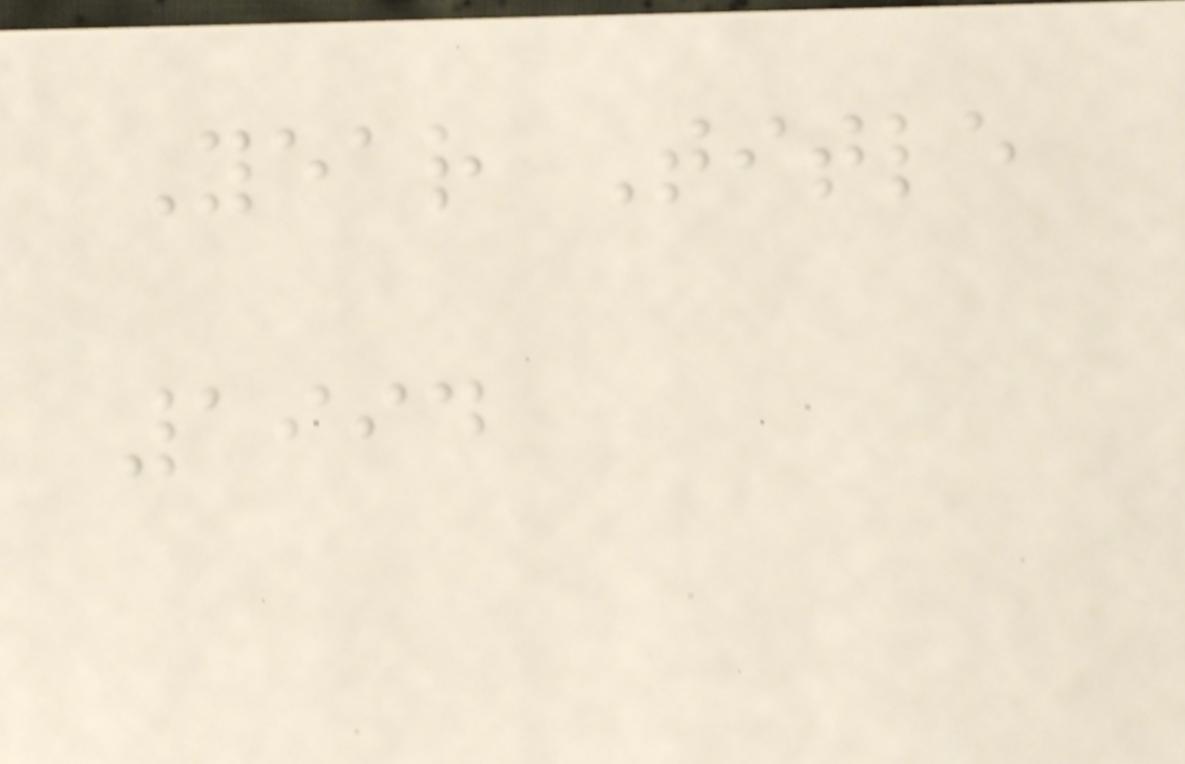Year Title
1994
